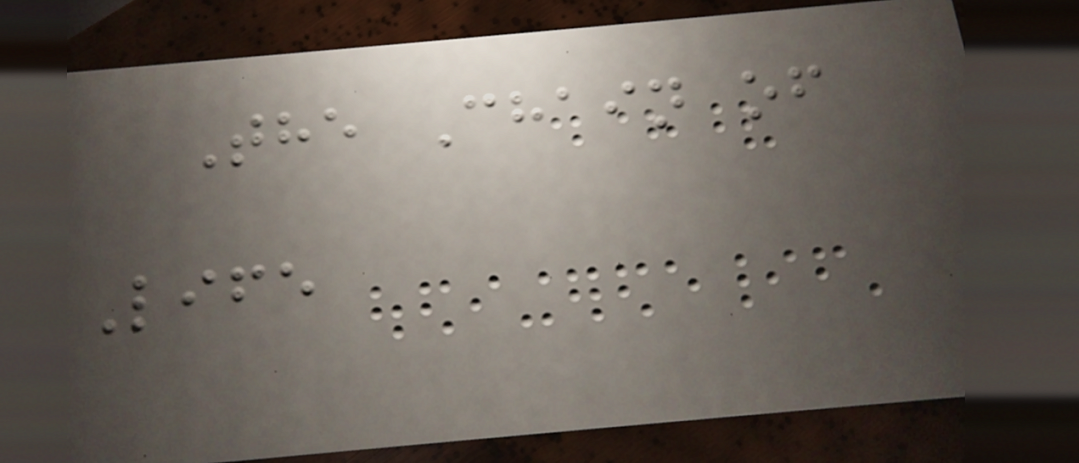The Chain of
Life
